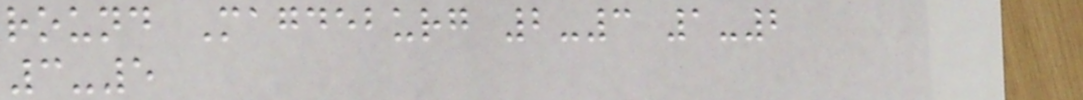round Magdeburg 2-3 1-2
3-5
